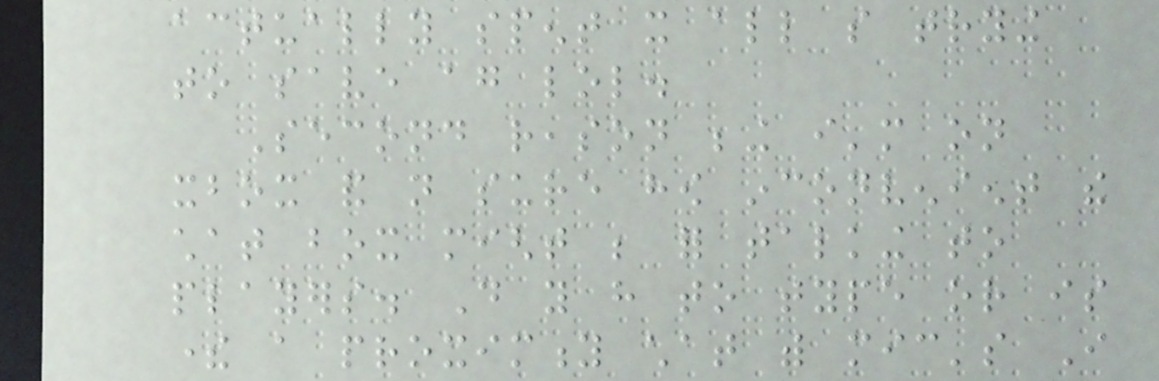actually spent it all so trying
to save again lol.
Second reason being i'm on
xbox and not sure how inconvenient the
chat box might be for talking to
players. Do you have to type or is
there a proximity chat with mic's I
